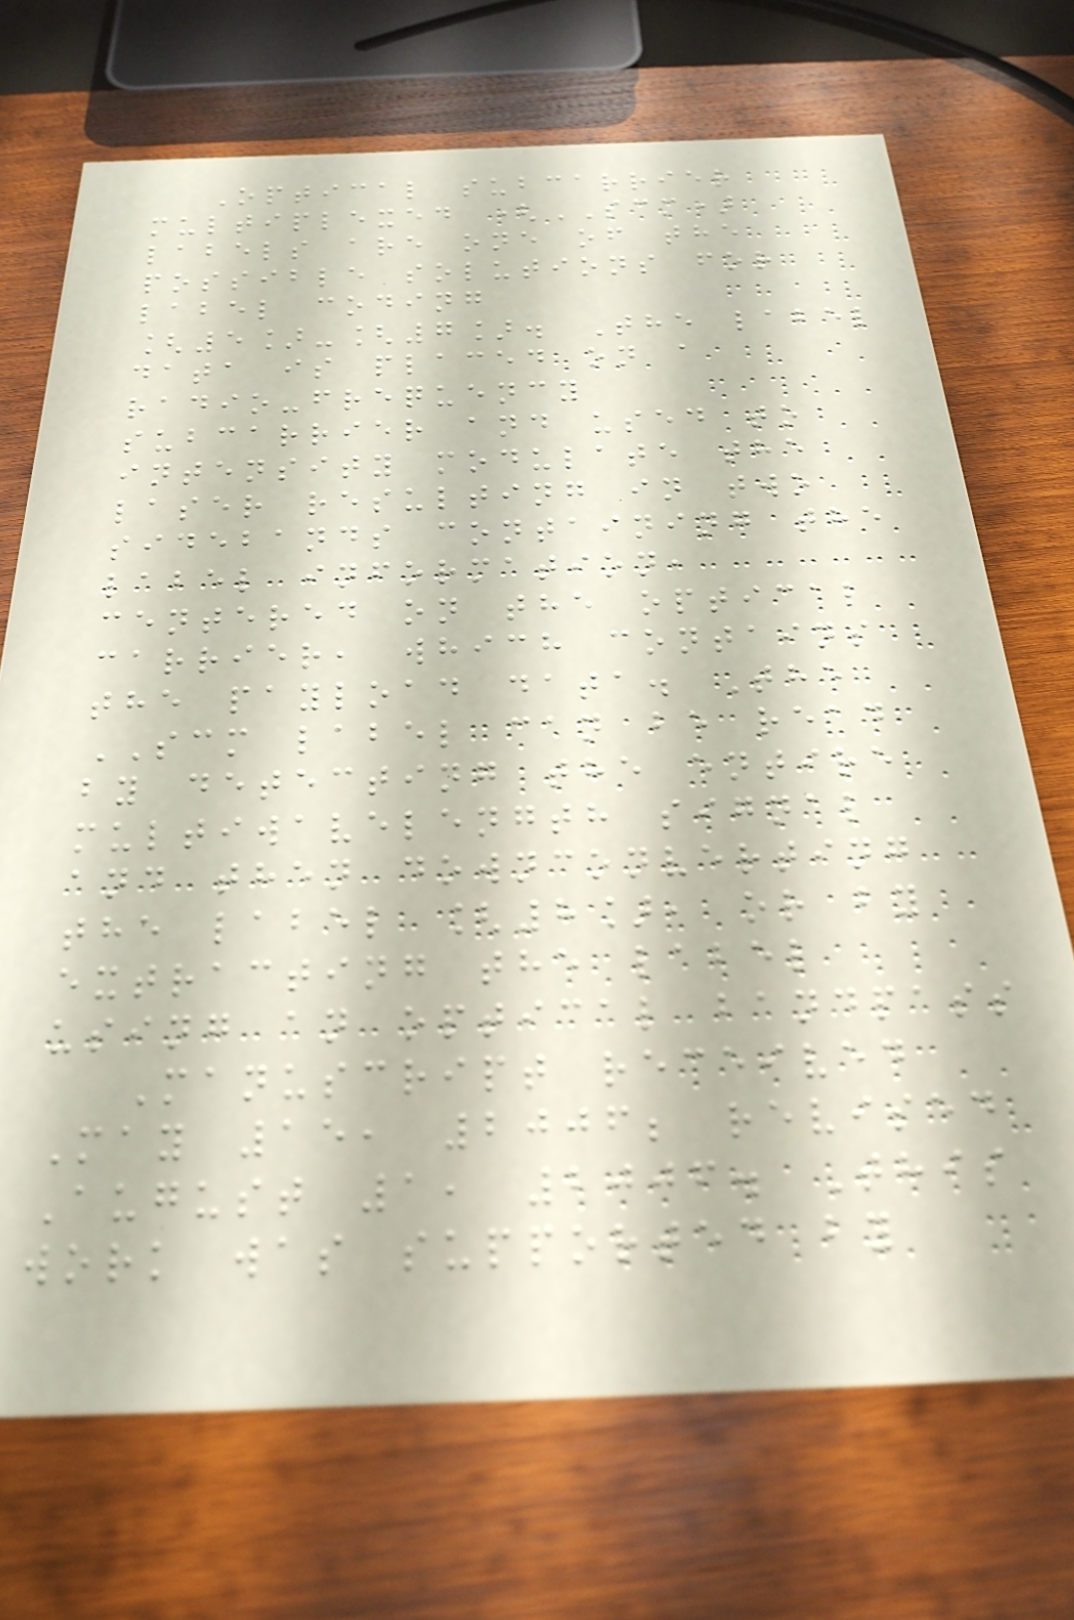Optical subcarrier
multiplexed (SCM)
labels are one of the
possible solutions for
label coding
[5]-[7]. The label
data is placed on a
radio-frequency
subcarrier and used to
intensity modulate the
laser resulting in two
sidebands containing the
label information,
centered on the optical
carrier, which contains
the payload data. The
SCM label can be read
by detecting the entire
multiwavelength signal
and then downconverting
the label [8], or by
extracting the label
using an optical bandpass
Manuscript received
May 15, 2006; revised
August 1, 2006. This
work was supported by
